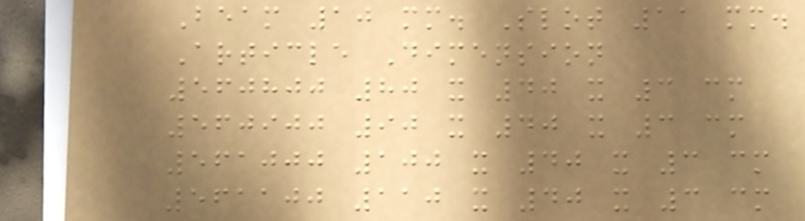Beam 10 mm. Slot 11 mm.
Article Dimension
560800 80 x 40 x 3 cm
560900 90 x 40 x 3 cm
561000 100 x 40 x 3 cm
561100 110 x 40 x 3 cm
